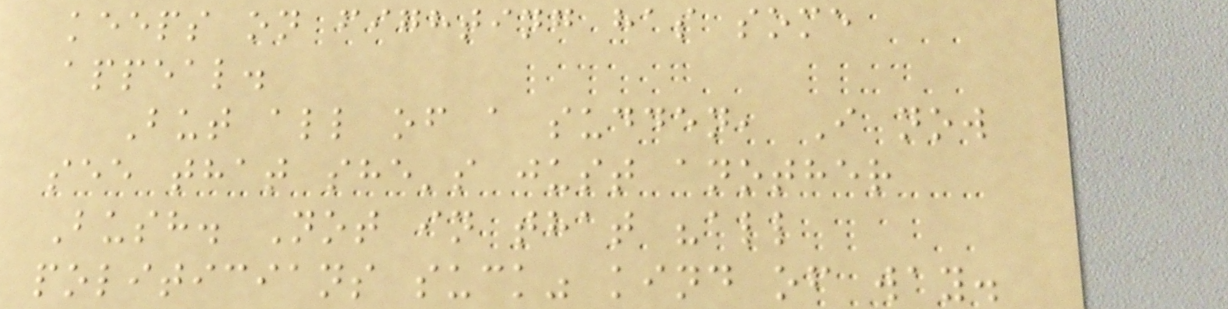keeps on fighting has some
appeal.
But all of a sudden, I now
see that she's just another
Bush. Not in that "all
politicians suck" kind of way.
